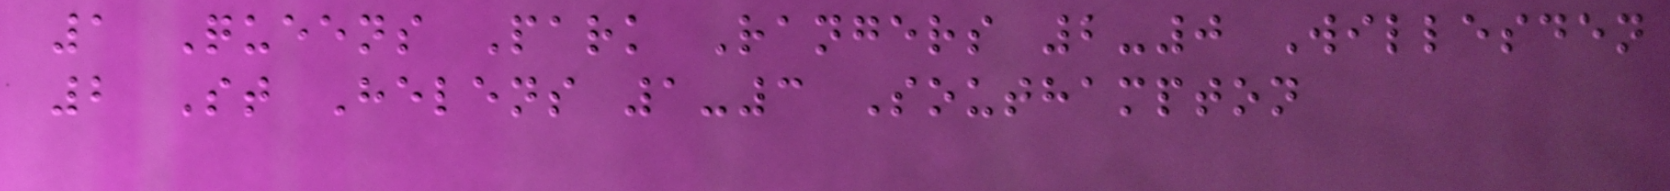1 Queens Park Rangers 2-0 Willesden
2 St Helens 1-3 Southampton
